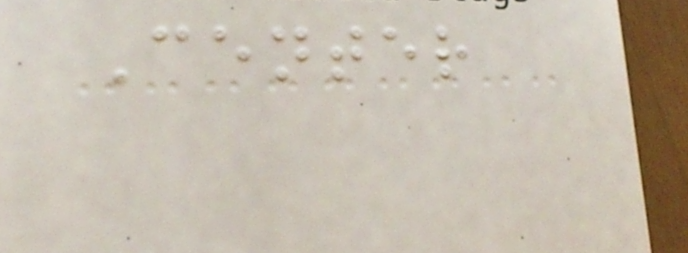Center
